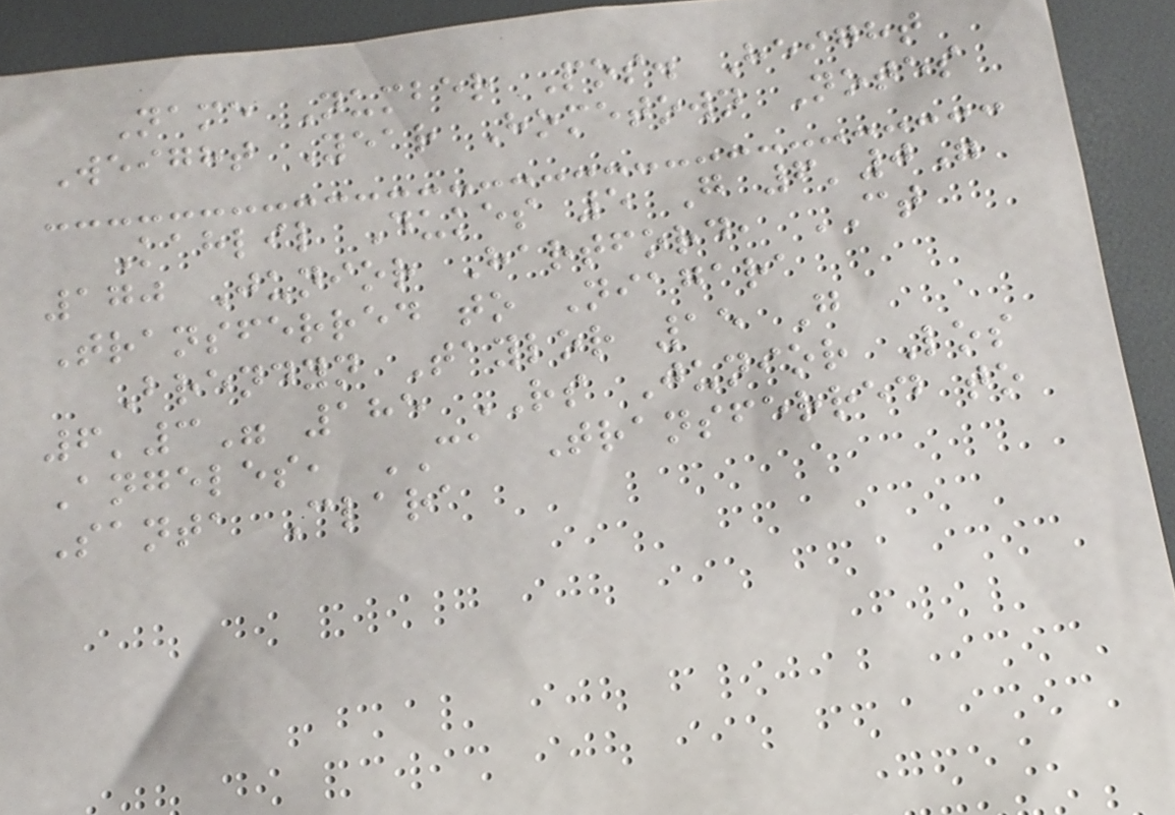Name Number Pos. Height
Weight Year Hometown Notes
Kahlil Dukes 5 G 6'0"
170 Junior Hartford, CT
Transferred to Niagara
Brendyn Taylor 15 G
6'3" 185 RS Junior Los
Angeles, CA Transferred to
Santa Clara
